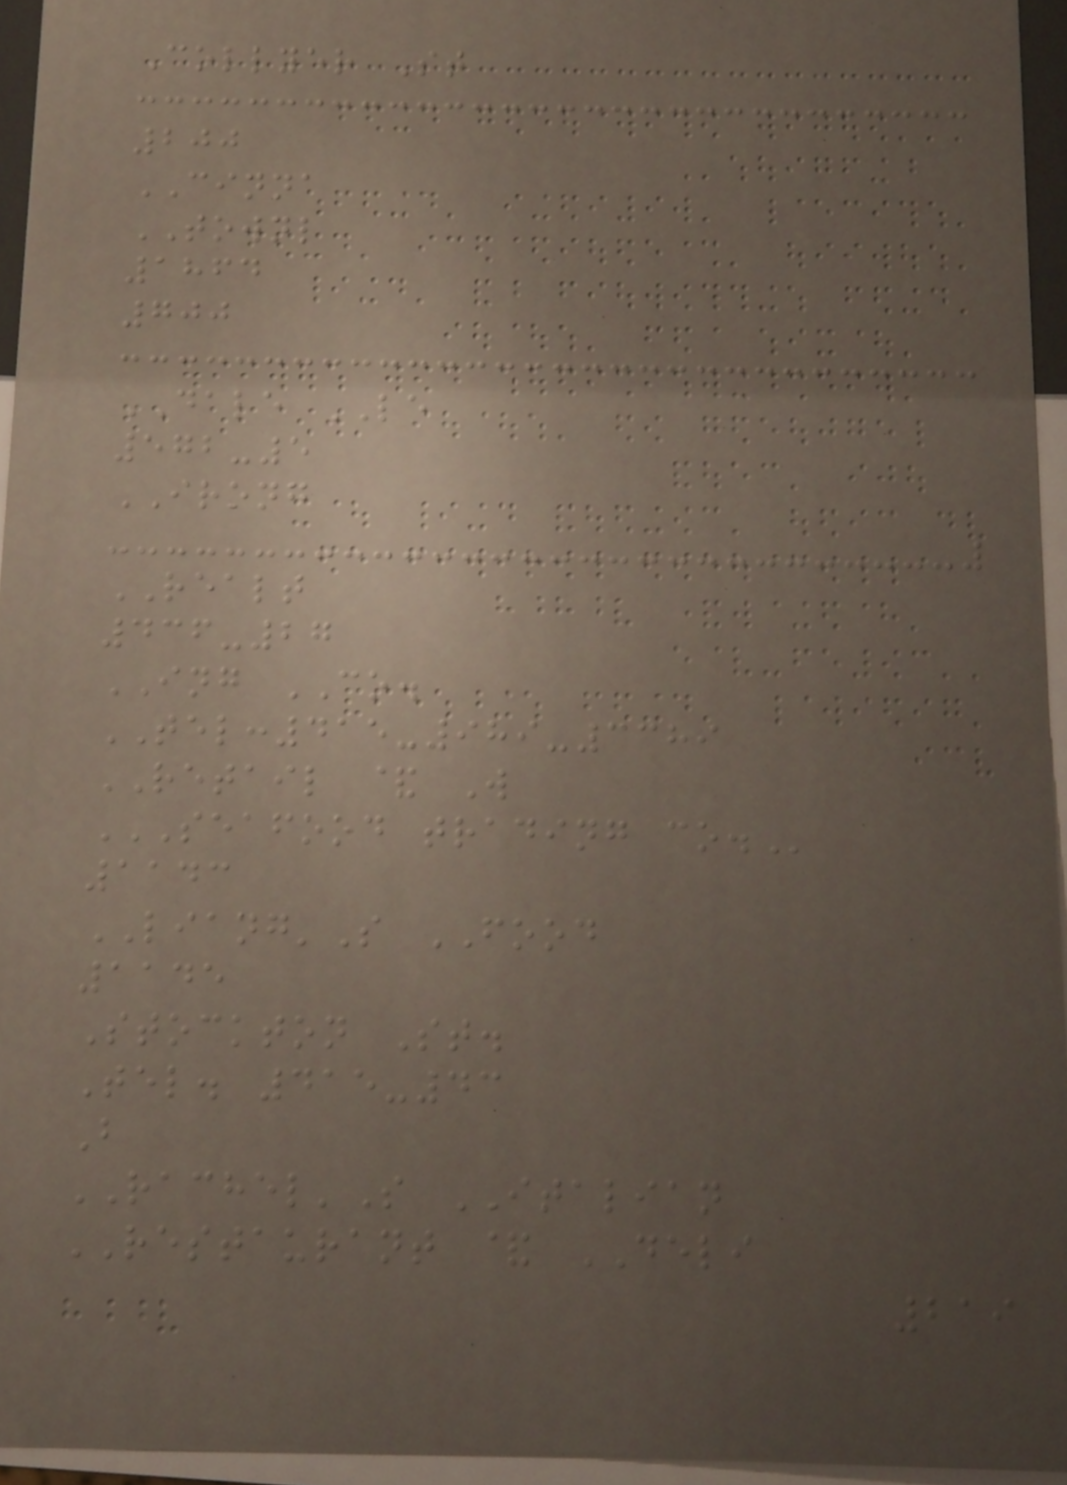Collyer St
200
CINNA
TOWNL
1864
700
DALE LE
572-5
IRONG
REALT
436-27
ING CO.
TEL:415-989-3389
RETAIL & W
SEAFOOD TRADING CO.
1143
LIANG'S FOOD
1145
Stockton St.
Tel. 415-43
B
RACHEL'S ITALIAN
RESTAURANT & DELI
219
